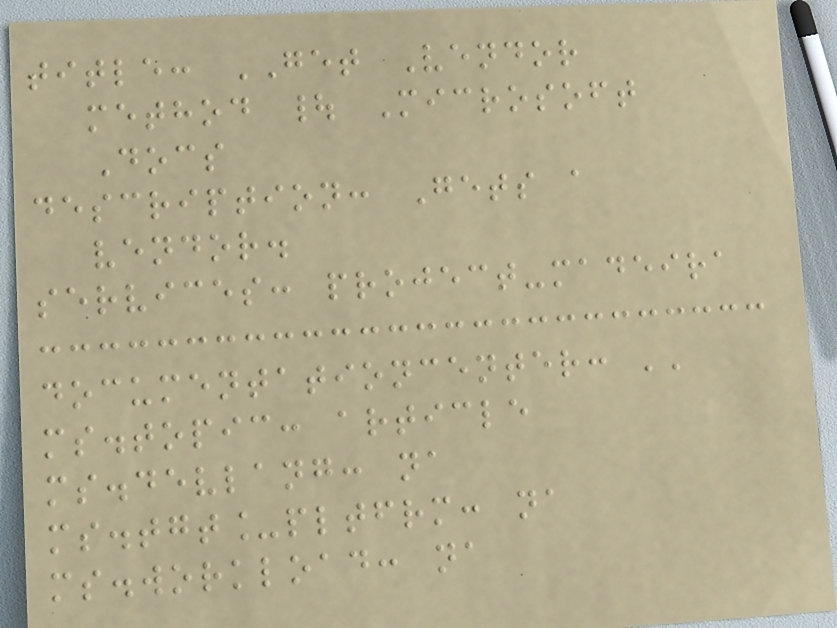title: GET Vendor
method | Microsoft
Docs
description: Gets a
vendor.
services: project-madeira
documentationcenter: ''
ms.topic: article
ms.devlang: na
ms.tgt_pltfrm: na
ms.workload: na
